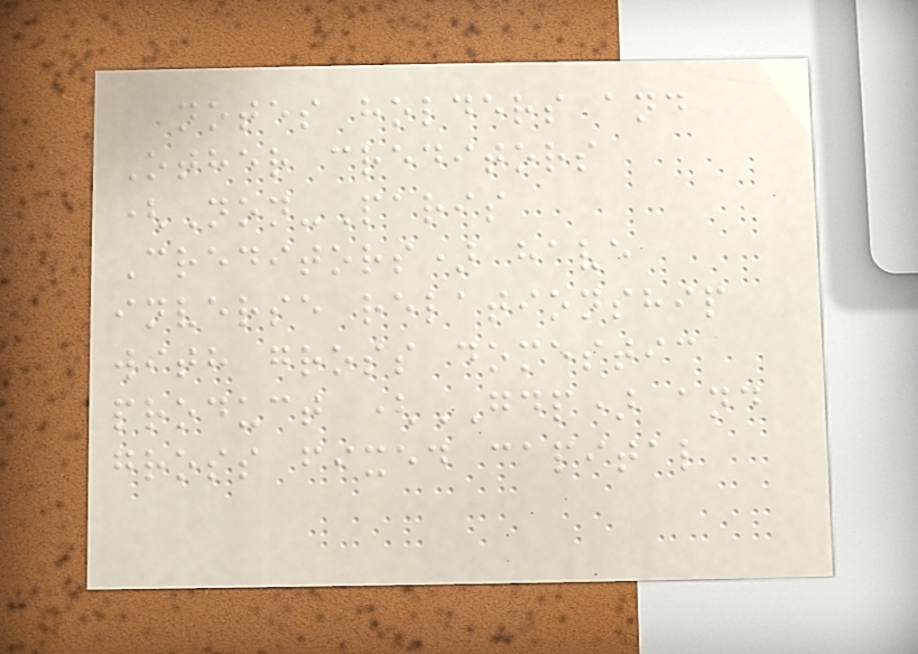notes holders and
Other creditors
(Non-Paris
Creditors) have
inverse relationship
with gross domestic
product (GDP) and
gross fixed capital
